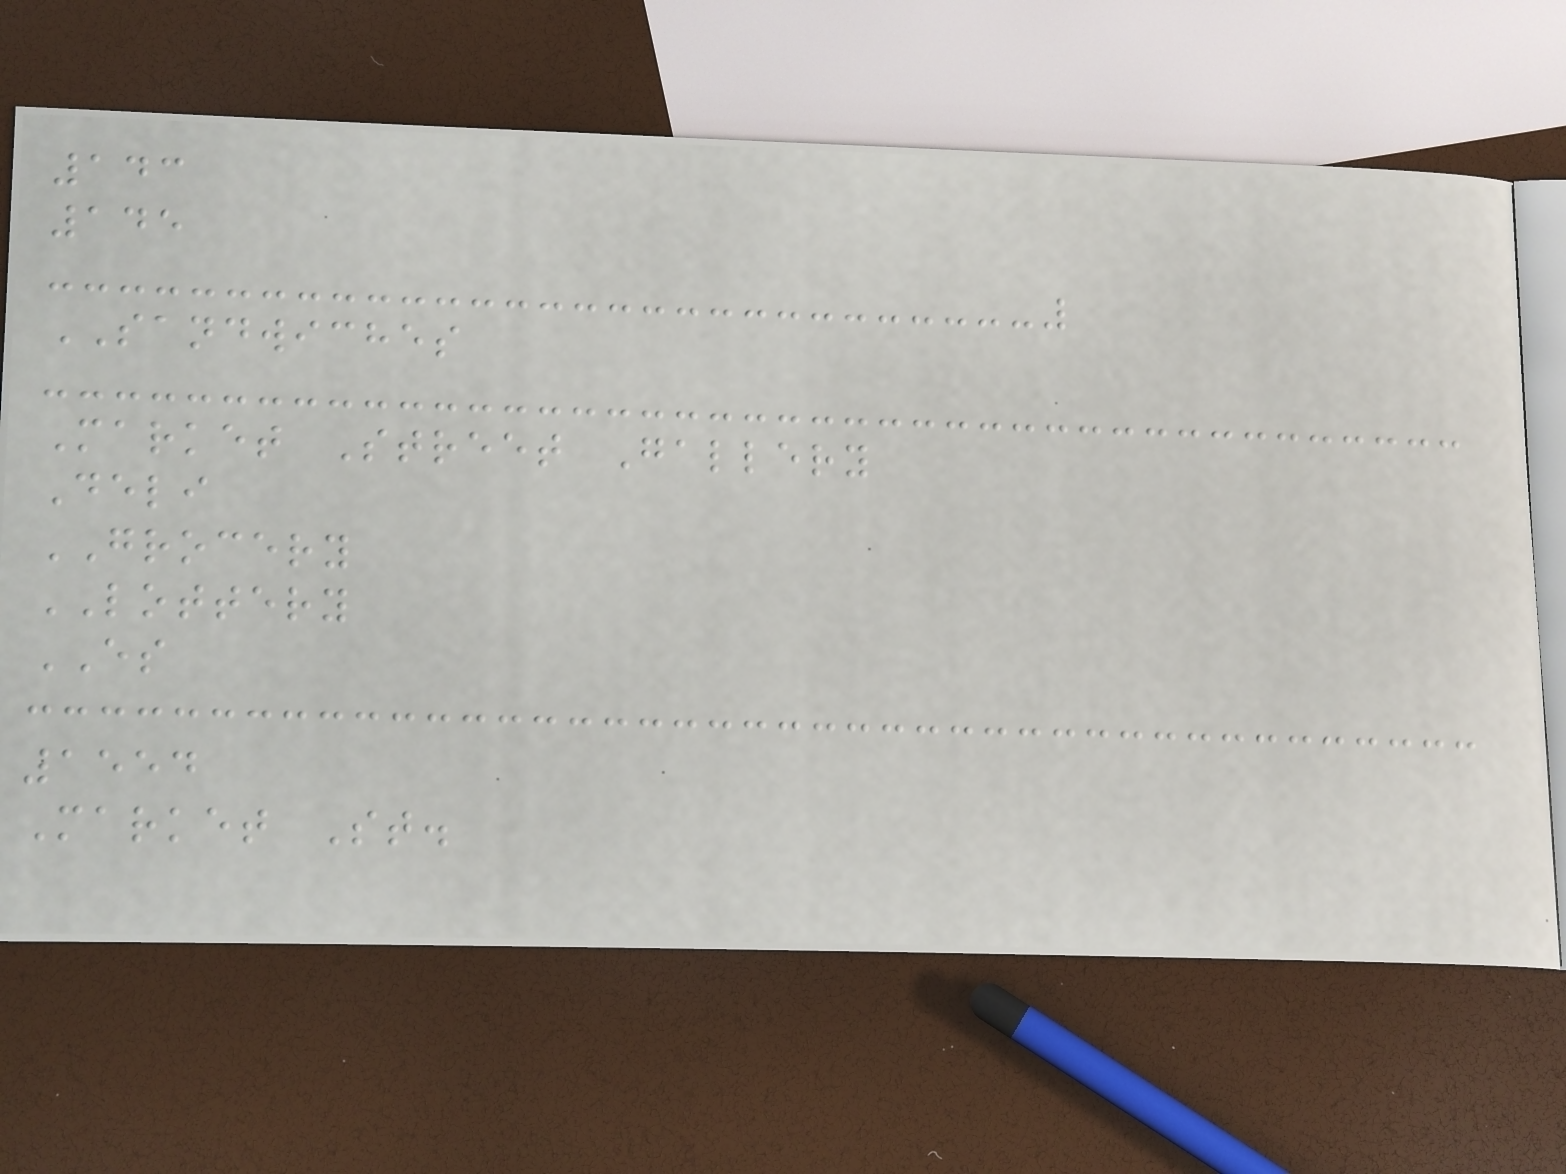143
145
SANDWICHES
Market Street Gallery
Deli
GROCERY
LOTTERY
ES
1554
Market St.
